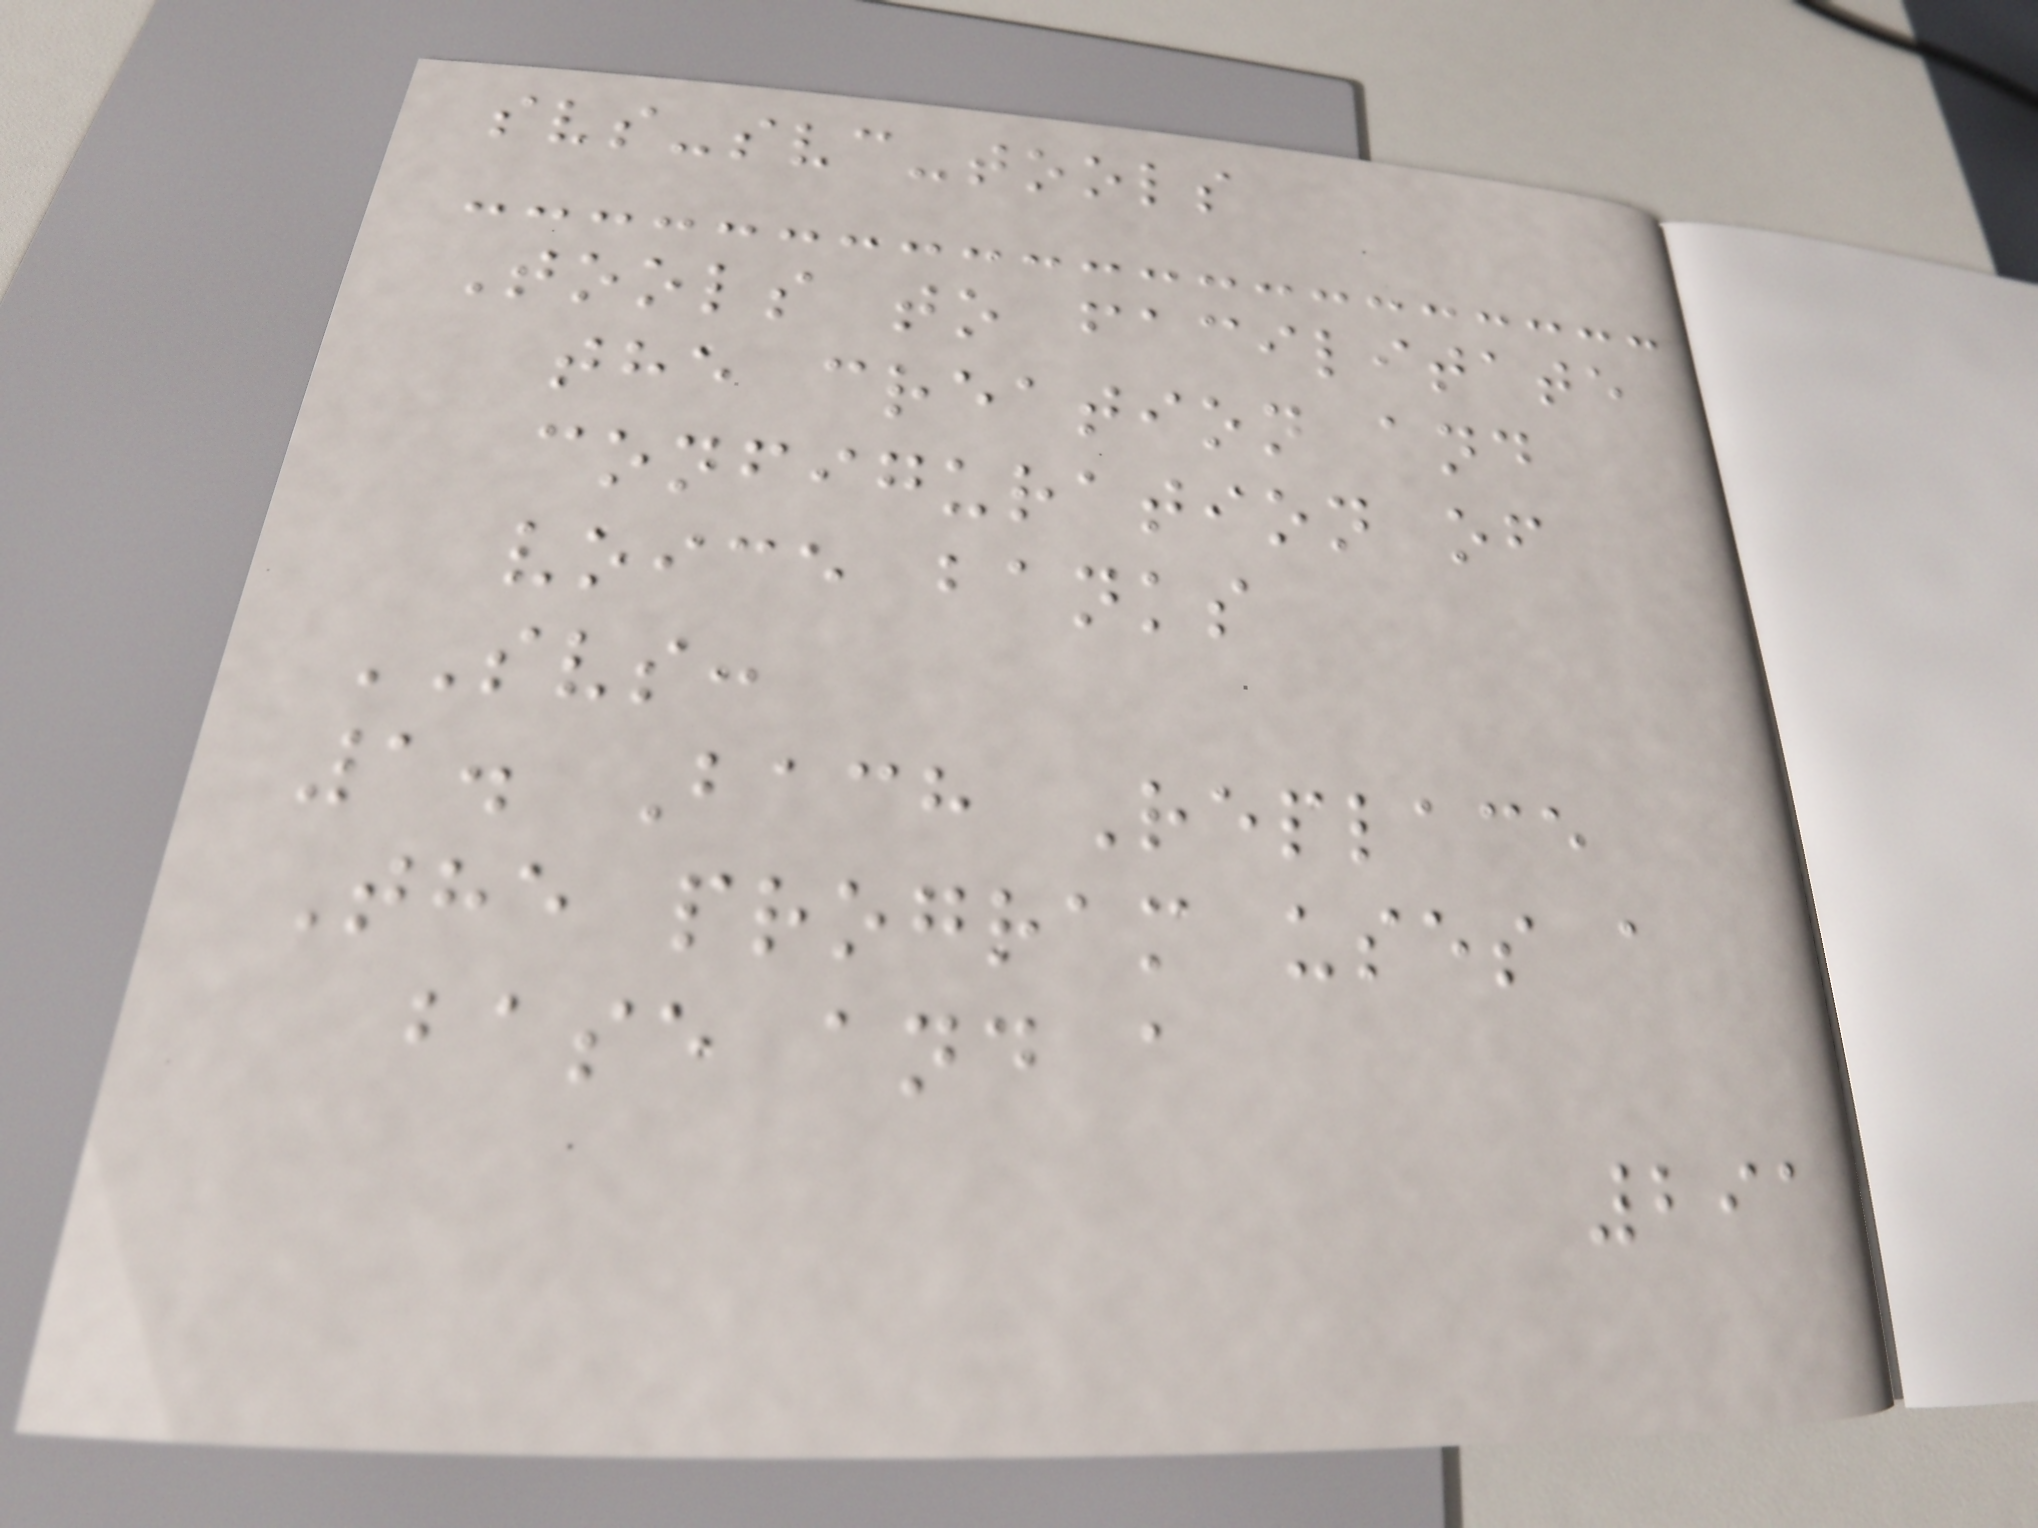svs-svc-tools
Tools to facilitate
the creation and
configuration of
voice banks
SVS:
1. Bach Replace
The program uses a
base and a
291
